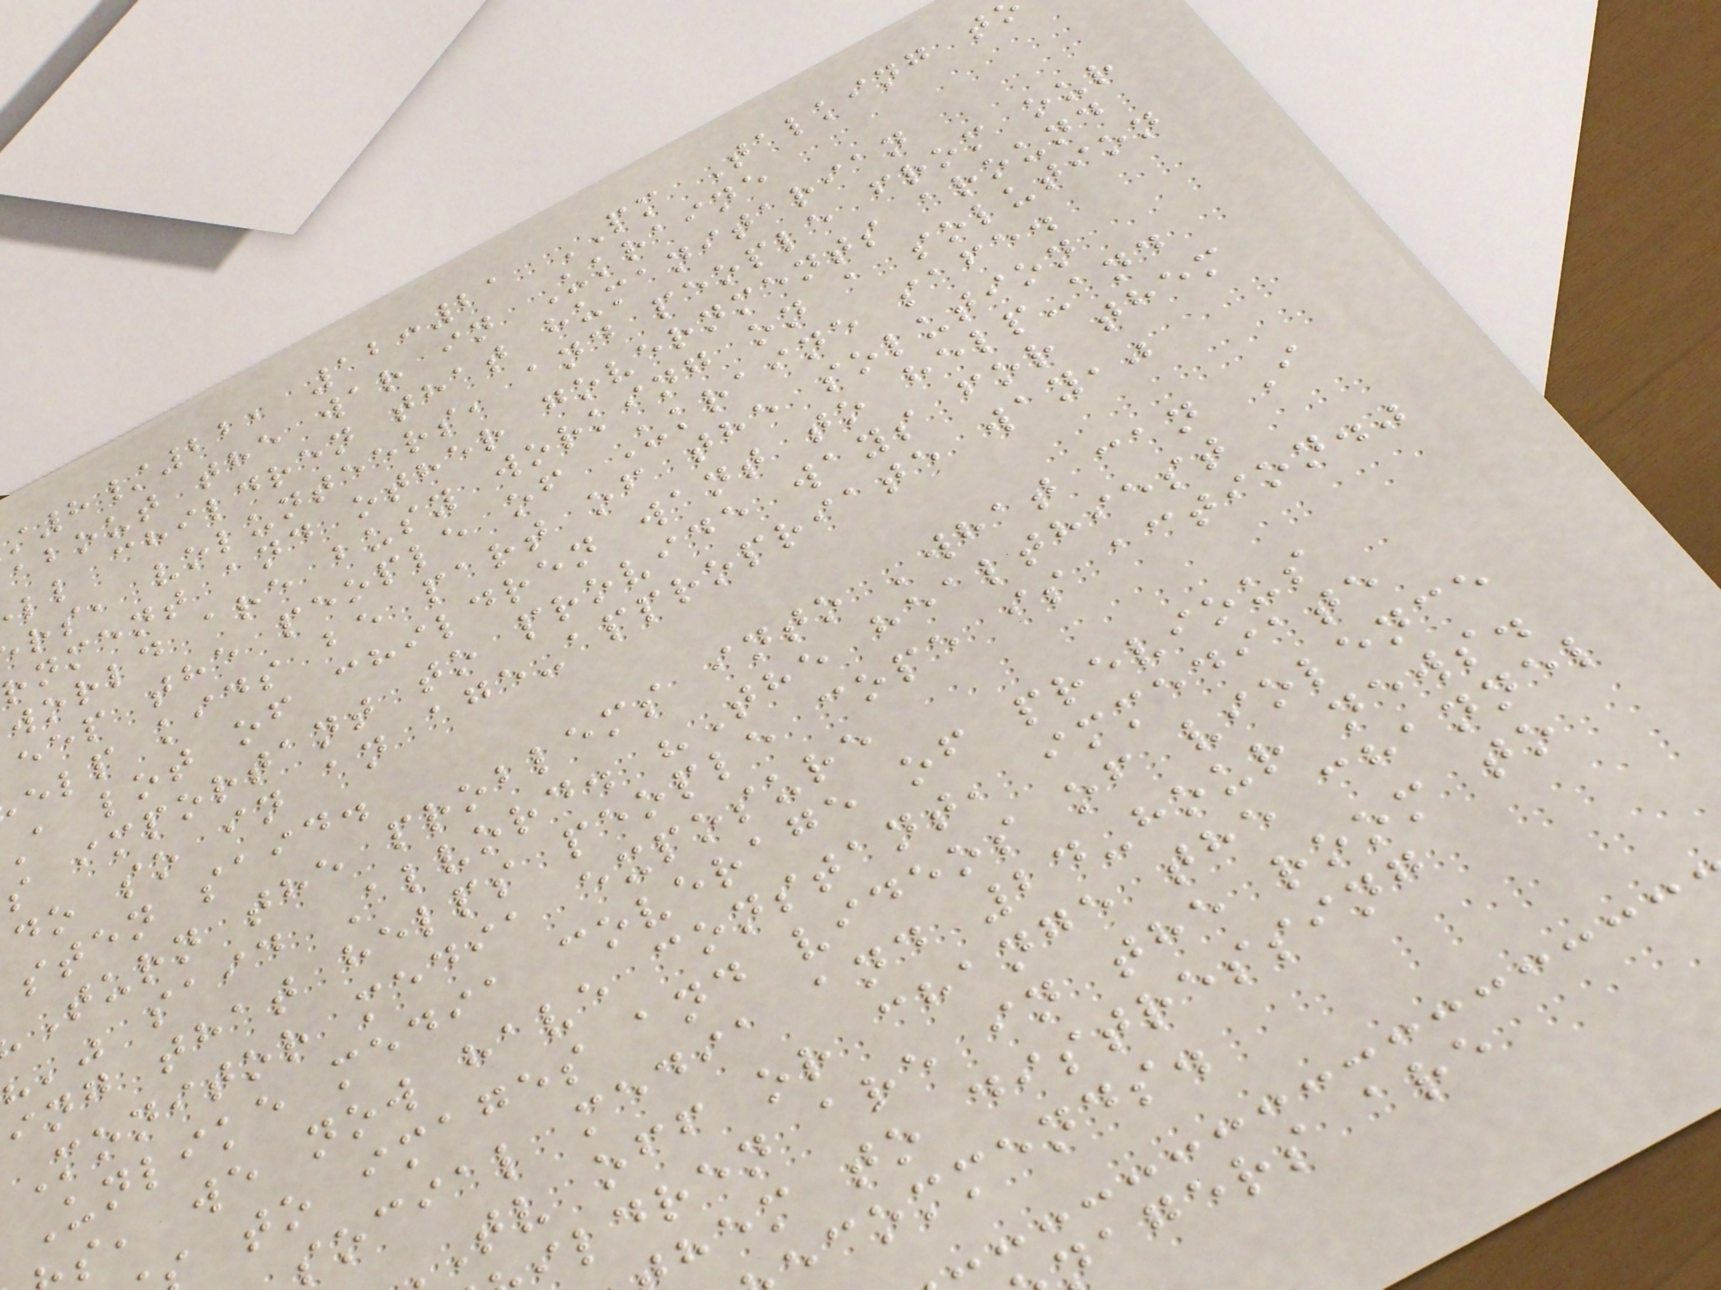8/22, 12:21 PM Talking t
about the war in Ukraine
ll children that humanitarian
rs, volunteers, and people from our
rnment and other governments around
world are busy working on a solution
eep the people of Ukraine safe.
elp kids be part of the solution
a lot of children want to help-and
s important to provide ways for them
do so in an age-appropriate way,"
sten said.
Turn the problems into 'what can I
said Alvord. "The healthiest
ing that helps people cope is action."
Monitor media exposure
Unlike media coverage of previous
s, we now have constant, immediate
to images and videos of violence
social media and 24-hour news.
tv off or change the channel
ildren are in the room to
hem to distressing
commends.
agers are
